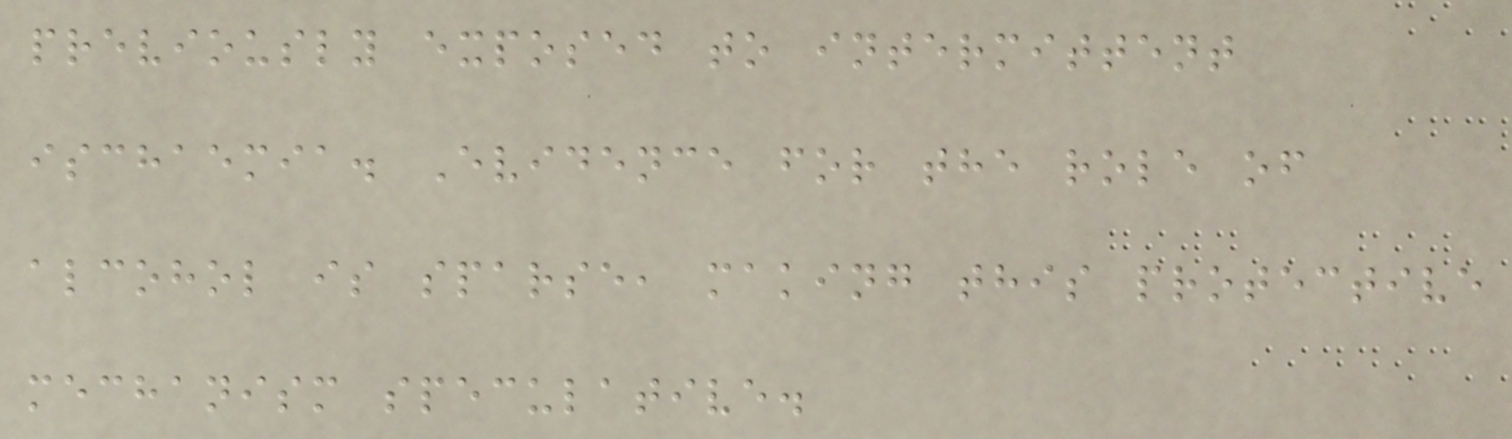previously exposed to intermittent
ischaemia. Evidence for the role of
alcohol is sparse, making this protective
mechanism speculative.
